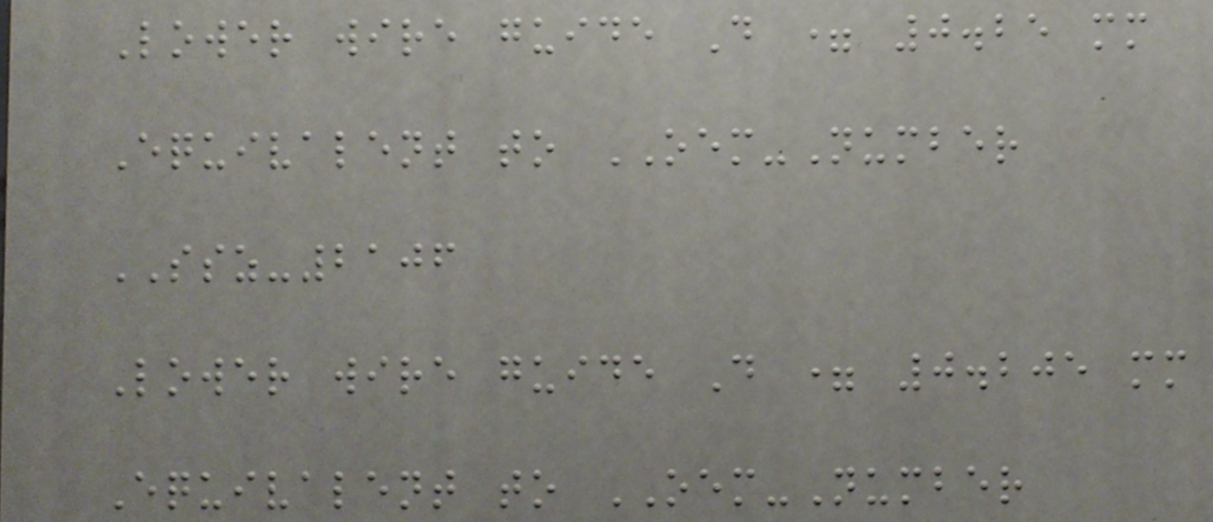Lower wire guide D = 0.25 mm
Equivalent to OEM-Number
SSZ-2106
Lower wire guide D = 0.205 mm
Equivalent to OEM-Number
